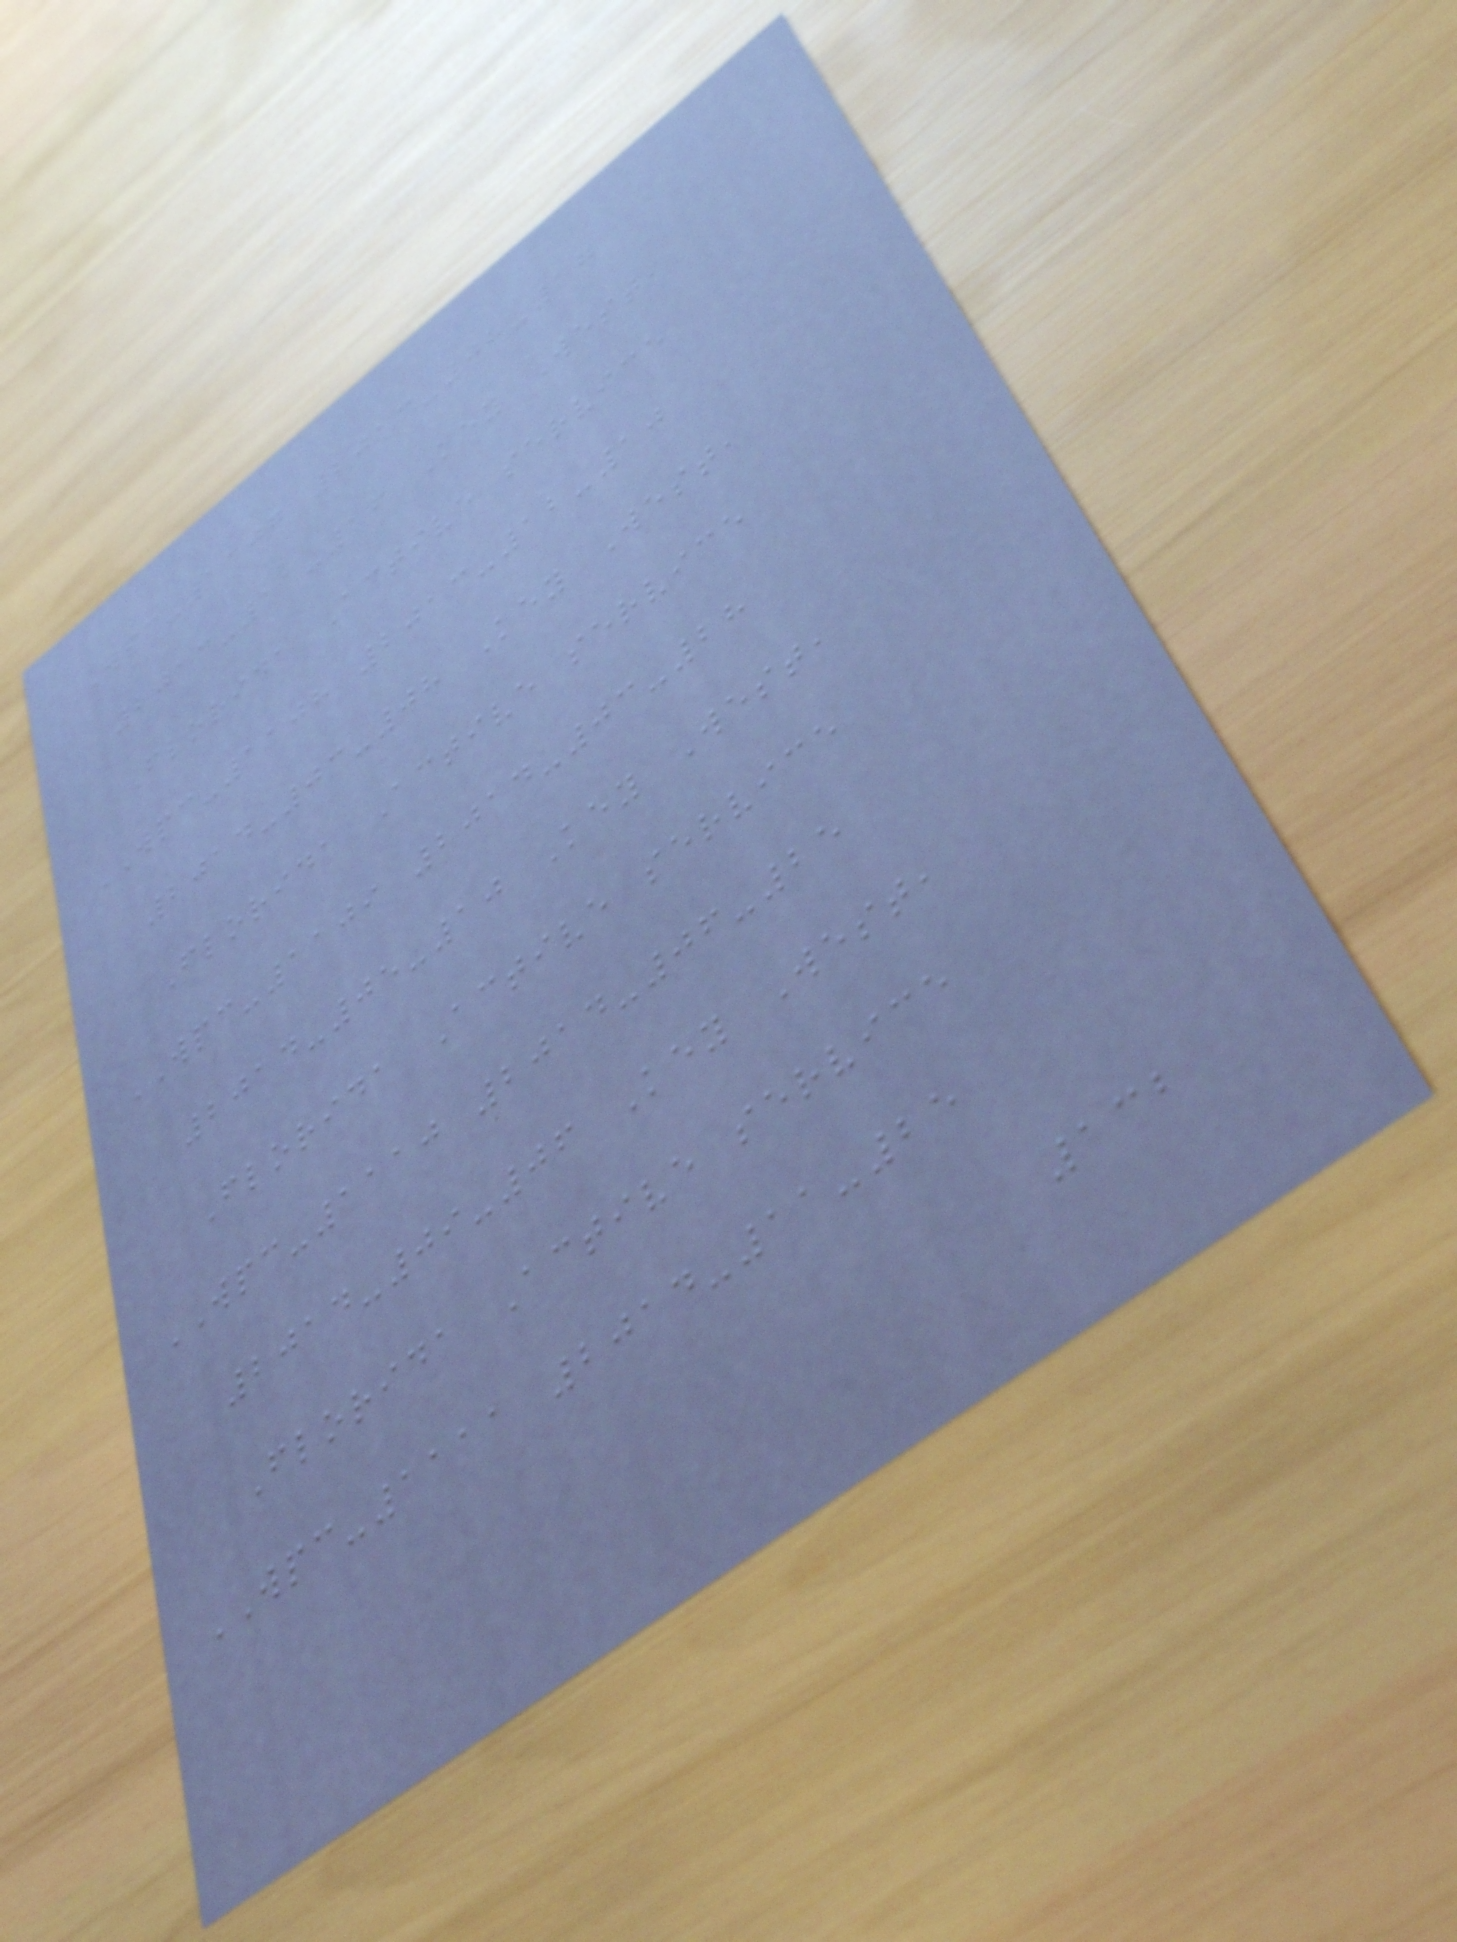WPC-1107 2013-08-17
2013-11-16 Key West,
Florida Active service
WPC-1108 2013-12-10
2014-03-08 Key West,
Florida Active service
WPC-1109 2014-03-28
2014-05-10 Key West,
Florida Active service
WPC-1110 2014-06-25
2014-09-06 Key West,
Florida Active service
WPC-1111 2014-11-25
132
